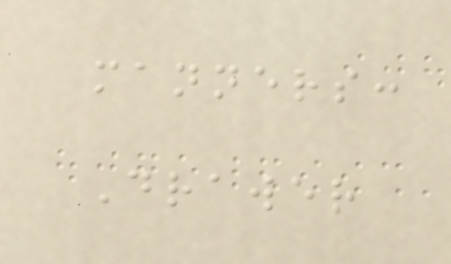manners:
Drawer
